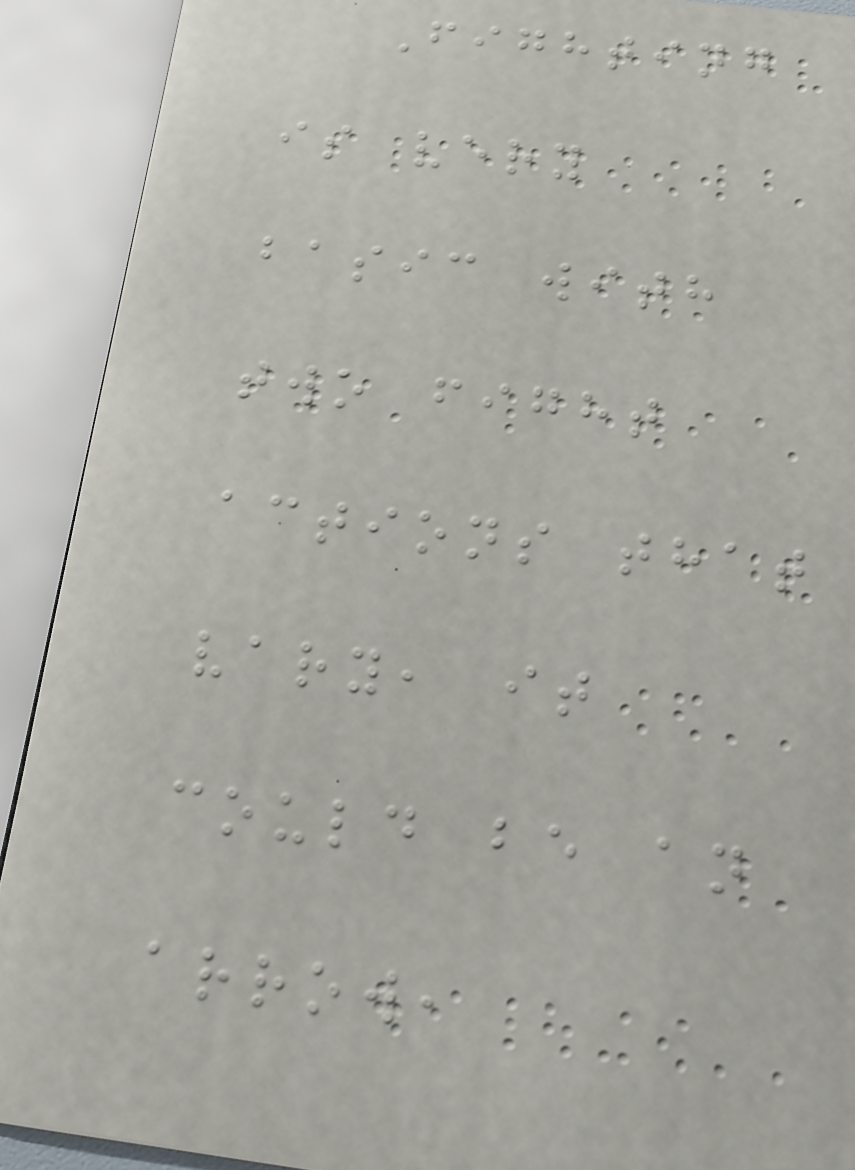Fighting
is very
basic with
two fight
actions that
vary, it
could be an
arrow,
